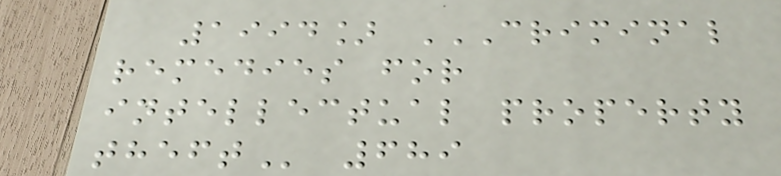1994] CRIMINAL
REMEDIES FOR
INTELLECTUAL PROPERTY
THEFT 689
